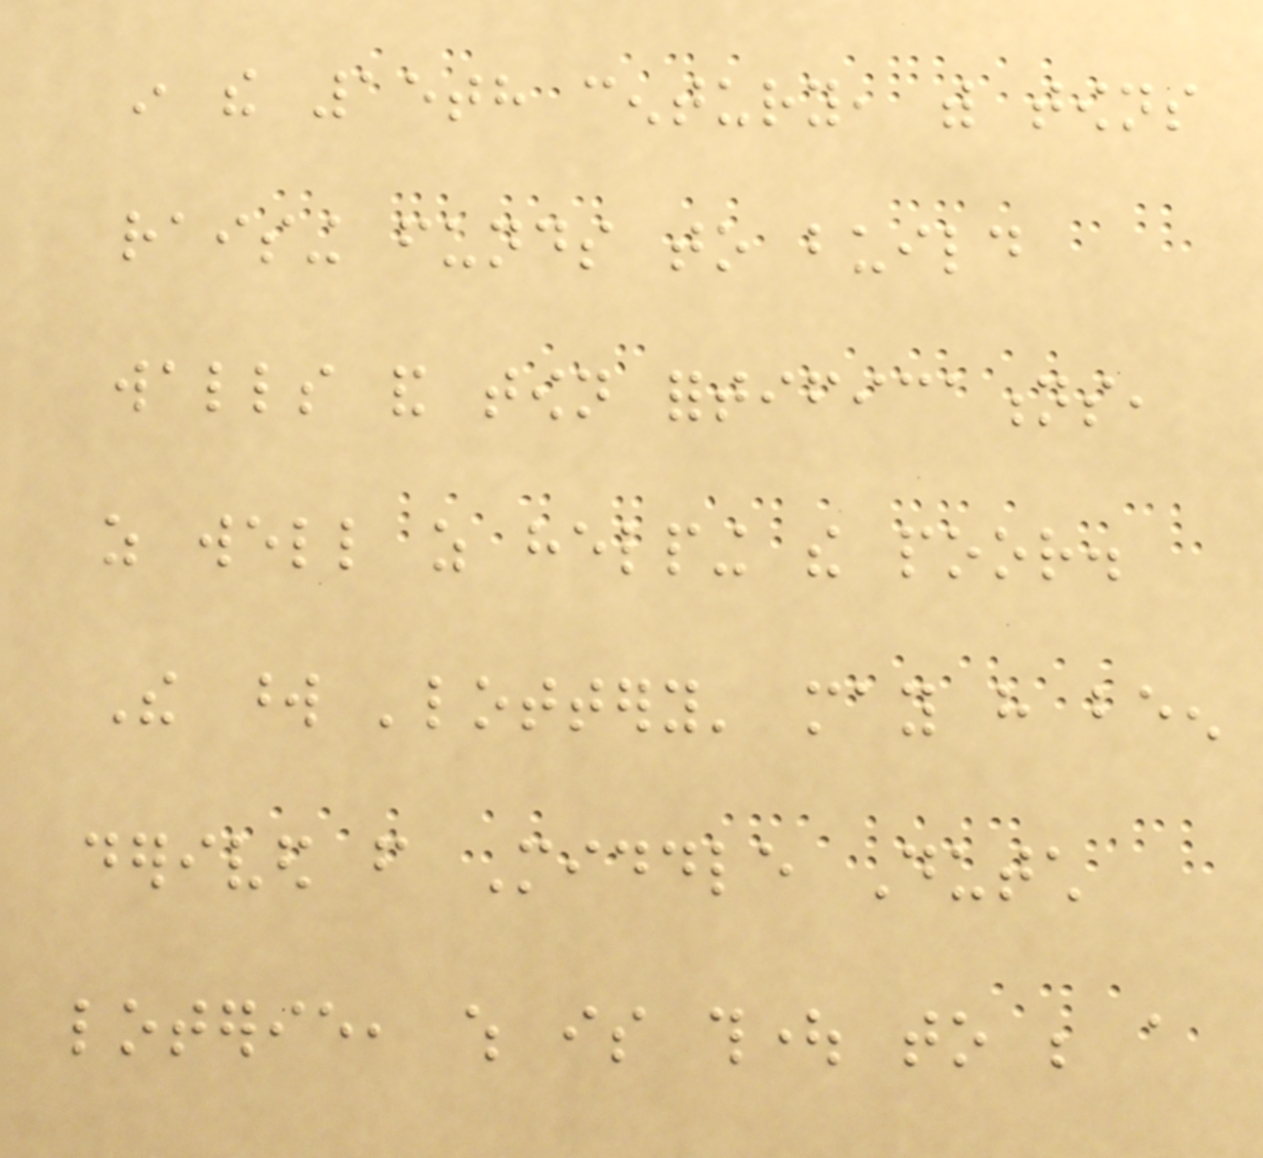in the 15th century, with towns
raising funds to build
walls and town fortifications,
as well as helping the poor.
The word 'lottery' may have been
derived from Middle Dutch
loterie, which is thought to be a
